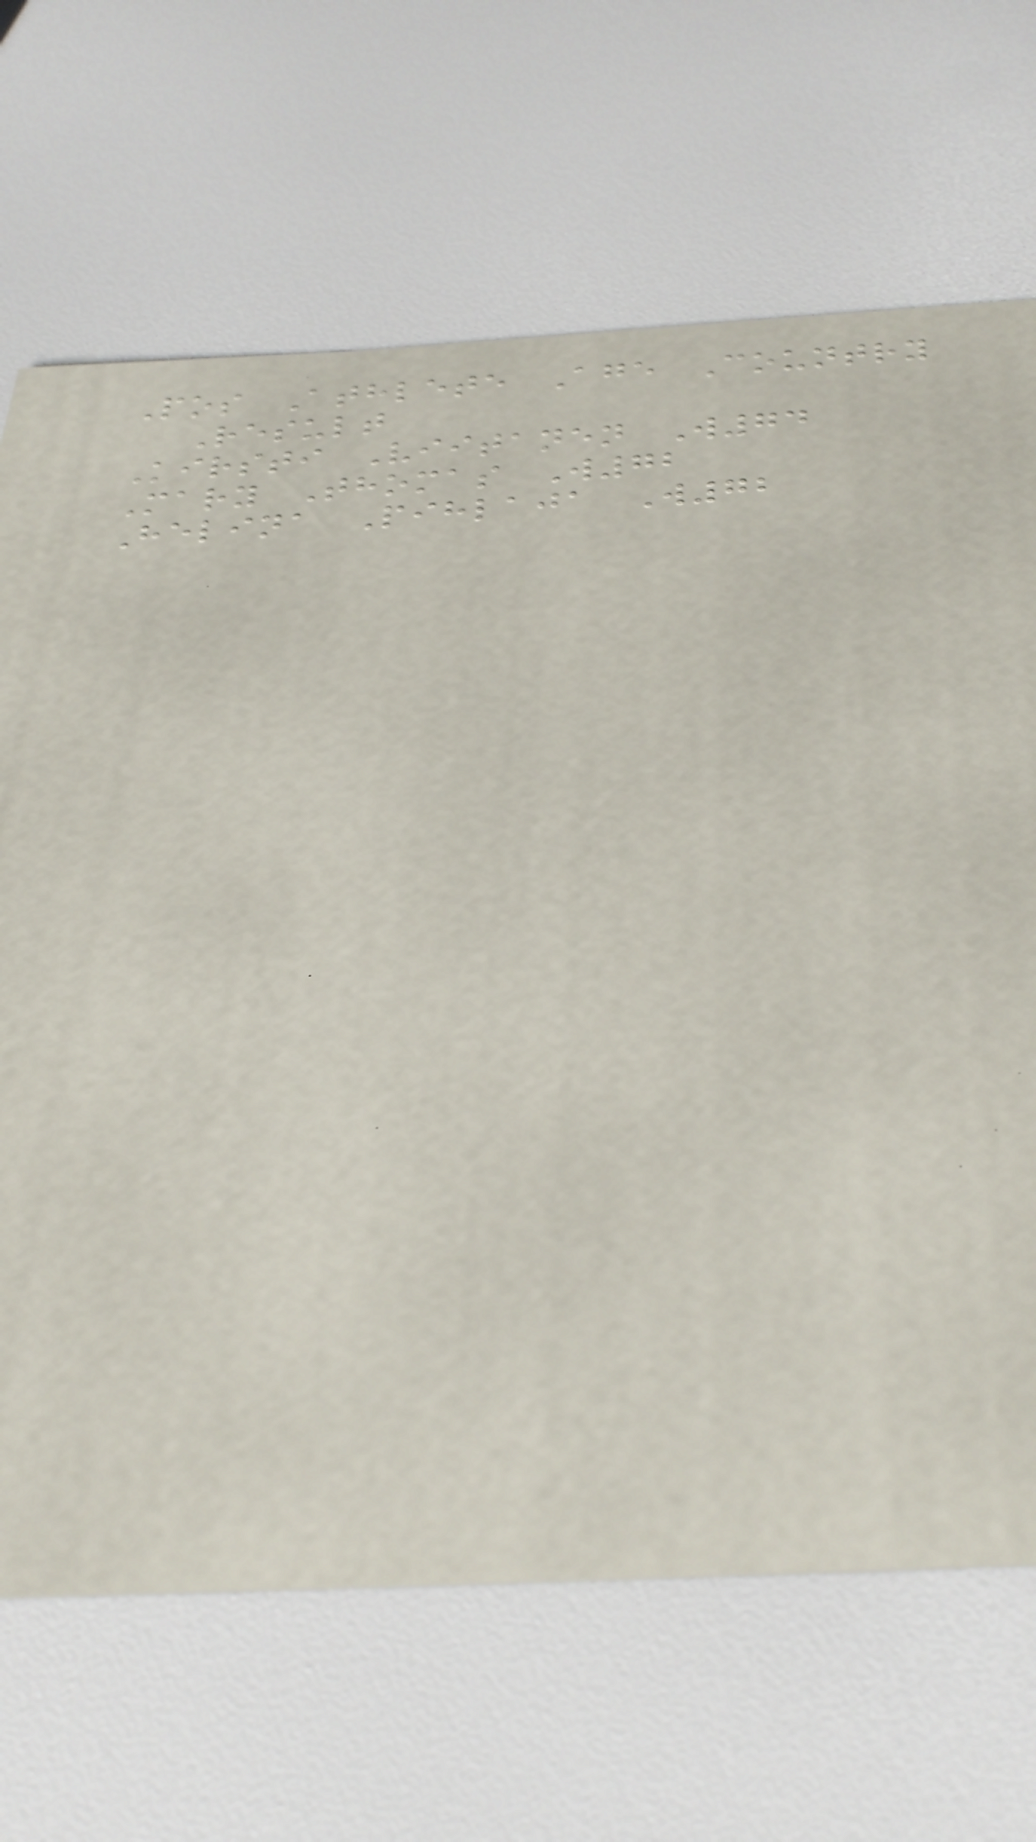Pos Athlete Age Country
Result
Kirsti Viitanen W74
Mary Thomas W72
Helina Pihlaja W72
